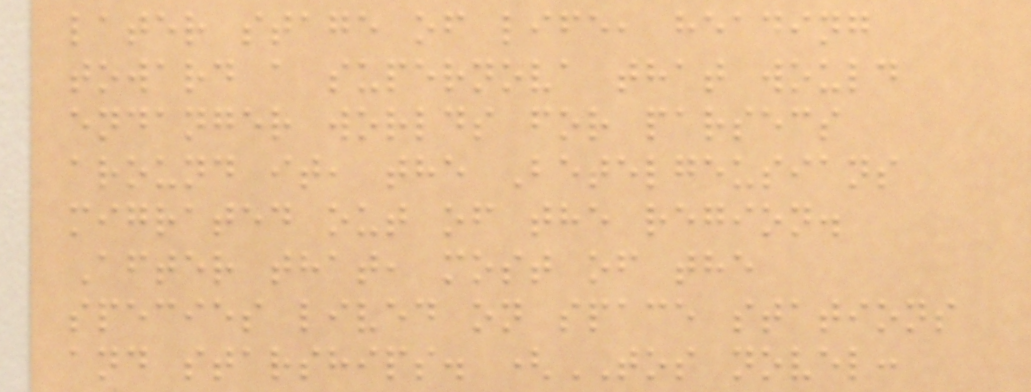later stage of life, heading
toward a supernova that would
endanger worlds for parsecs
around it, the Betelgeusians
migrated out of the region.
After that, most of the
species lived on space stations
and starships. (TOS novel:
